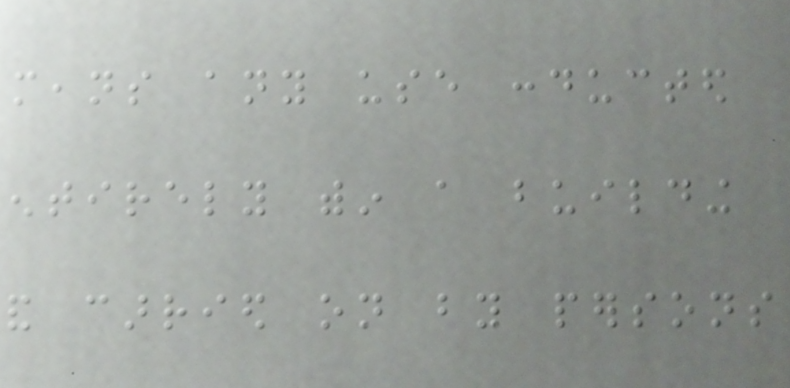means any use conducted
entirely within a building
and carried on by persons
